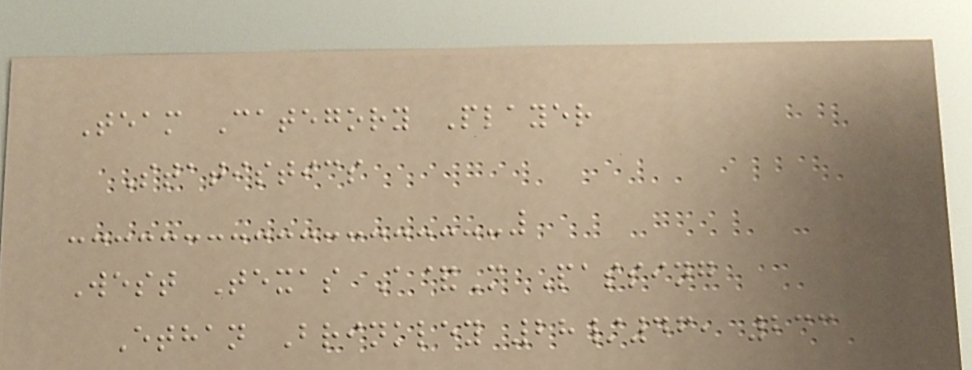Team Category Player
Statistics
West Texas A&M Passing
Ethan Brinkley 28/46, 233
